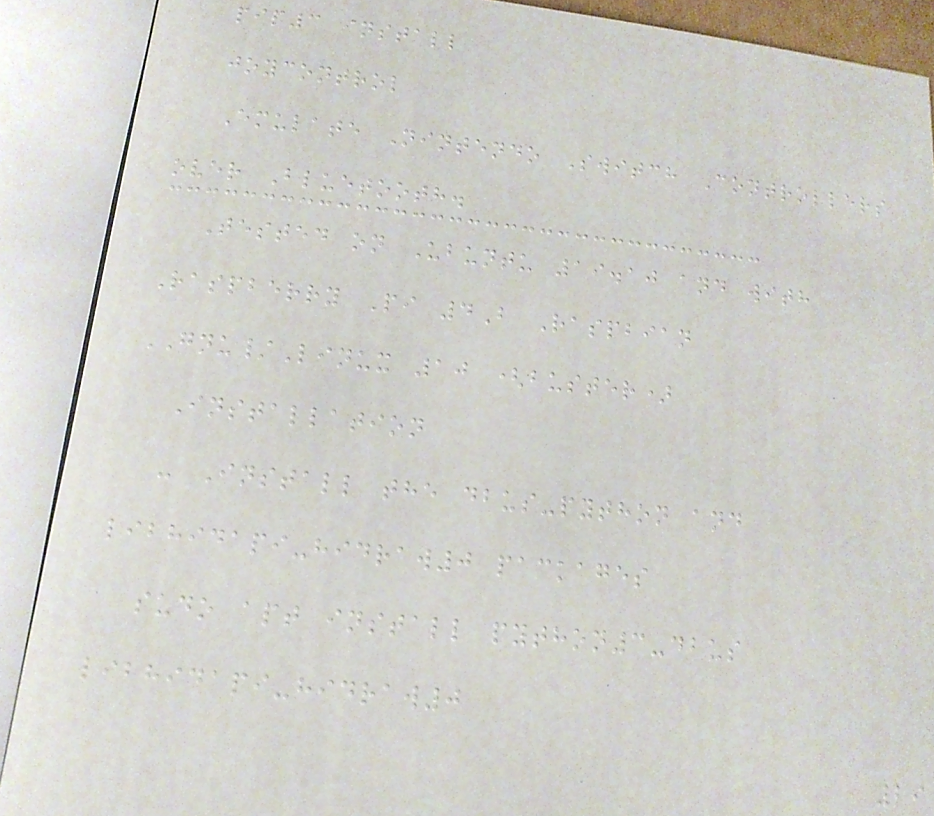pip3 install
joycontrol
Emulate Nintendo Switch Controllers
over Bluetooth.
Tested on Ubuntu 19.10 and with
Raspberry Pi 4B Raspbian
GNU/Linux 10 (buster)
Installation
- Install the dbus-python and
libhidapi-hidraw0 packages
sudo apt install python3-dbus
libhidapi-hidraw0
29
